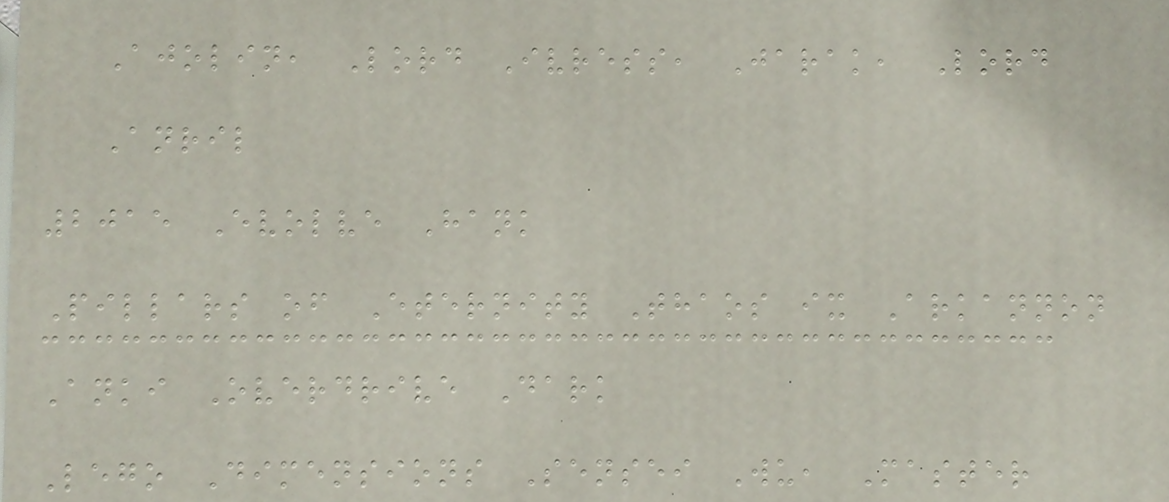Ajolin, Lord Ivress, Jarak, Lord
Anril
2015 Evolve Hank
Pillars of Eternity Thaos ix Arkannon
Anki Overdrive Dark
Lego Dimensions Sensei Wu, Master
